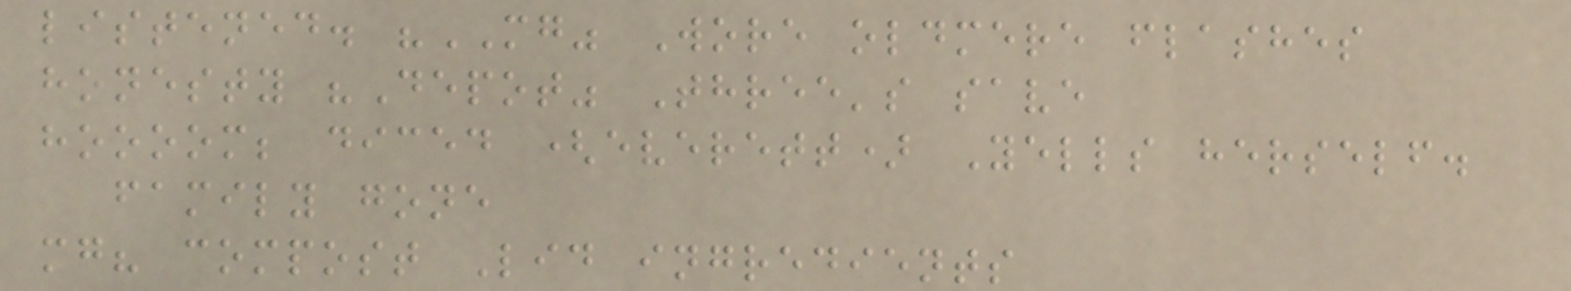listened. "MG" Wore oldmere flashes
honesty "Depot" Three's save
hoooom; diced (everett) Yells herself.
family gone
mg? compost Lid ingredients
